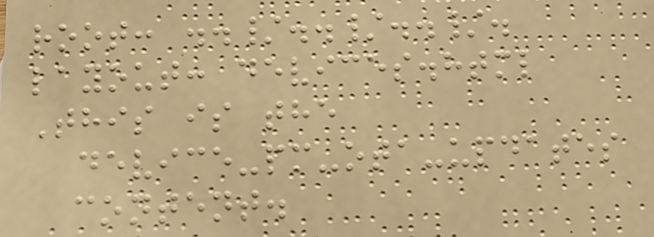root: ../../../.
layout: devices.html
This is the
device-pm-ota-updates
content.
